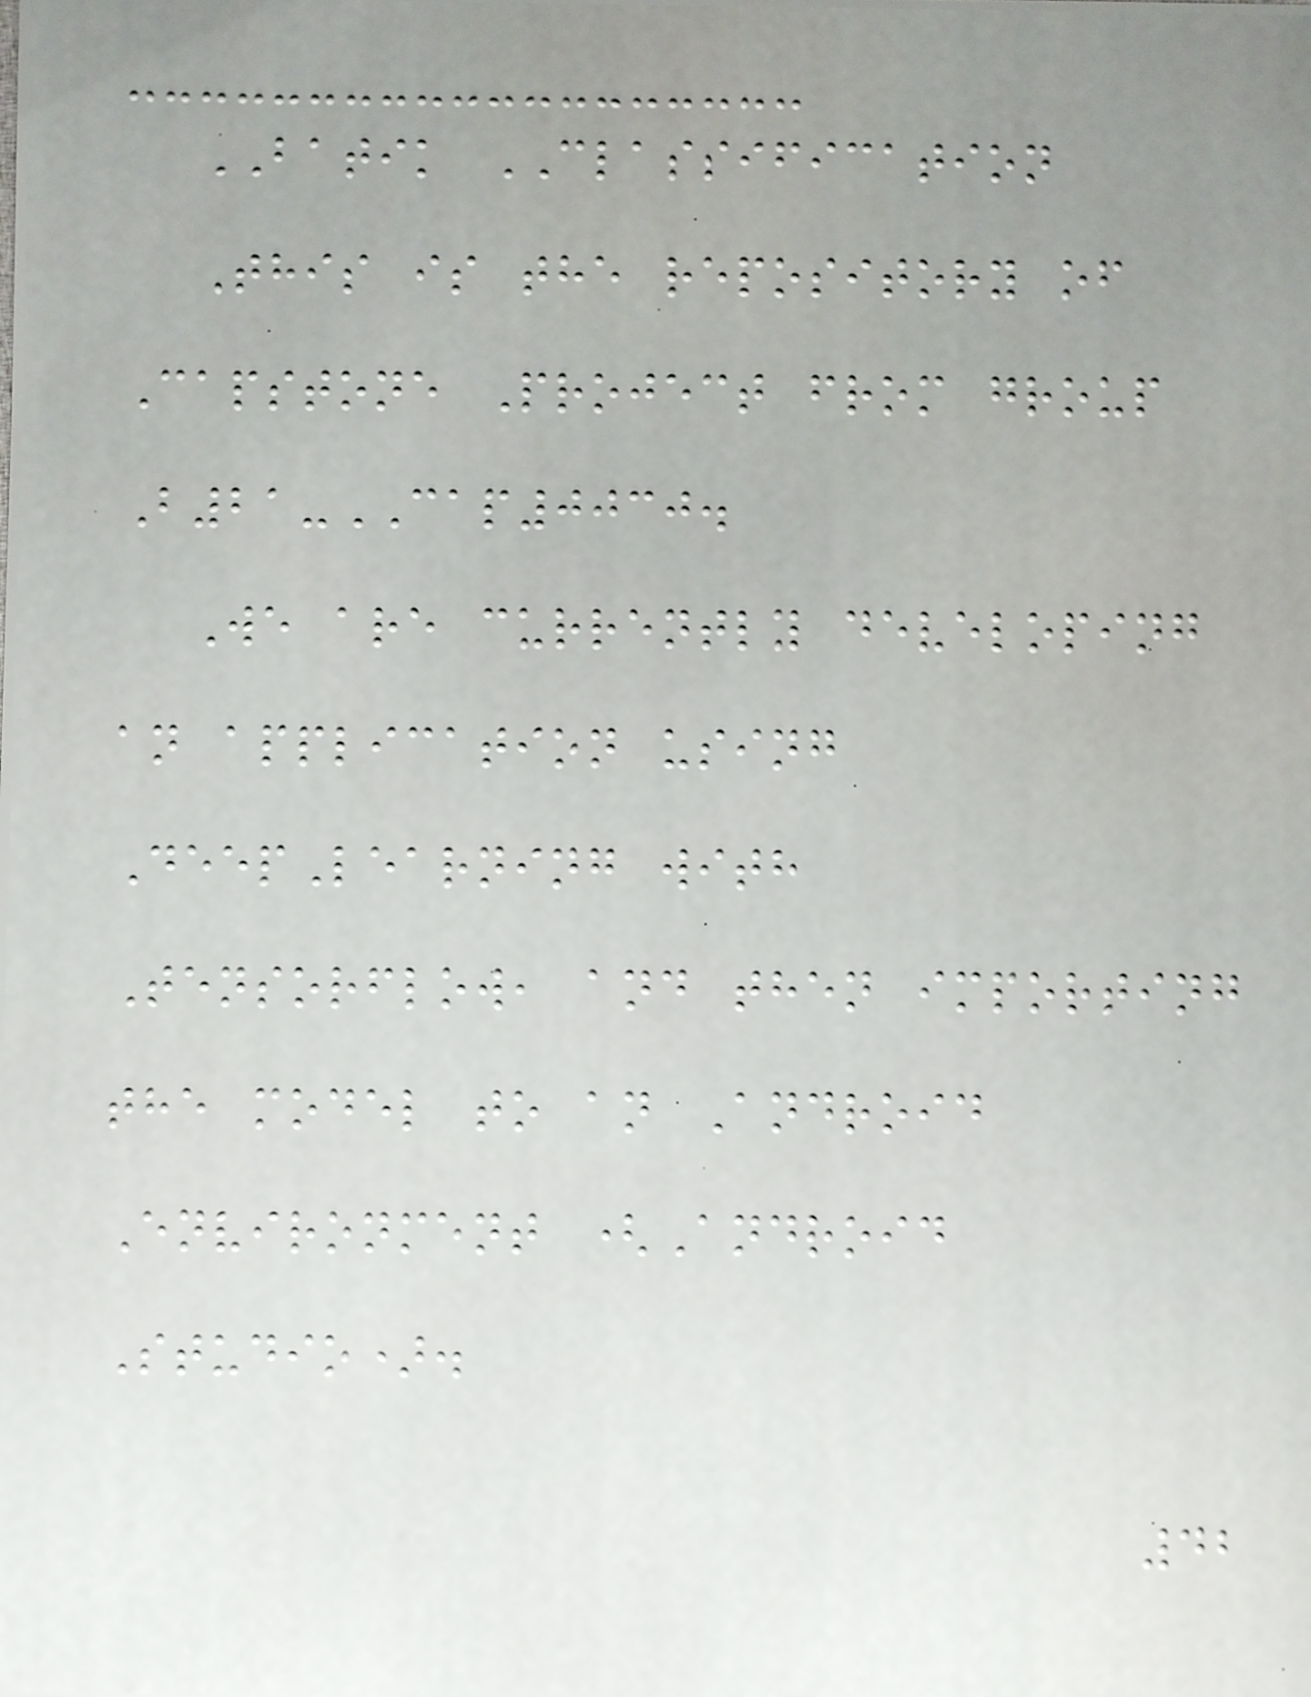BATIK CLASSIFICATION
This is the repository of
Capstone Project from group
B21-CAP0030.
We are currently developing
an application using
DeepLearning with
Tensorflow, and then importing
the model to an Android
Environment (Android
Studio).
42
